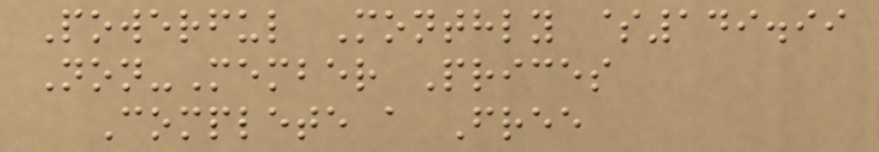Powerful Monthly $149.99
Non-Member Prices
Complete a Free
